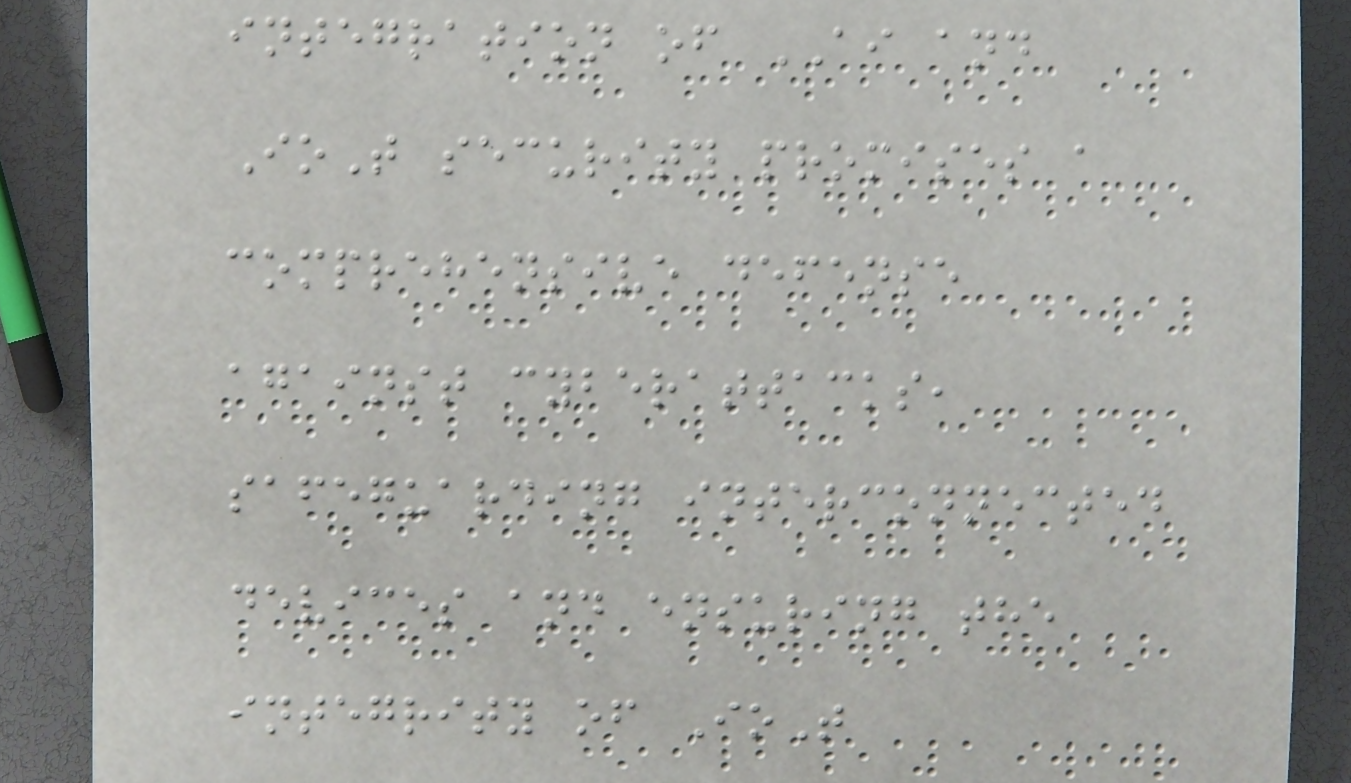integration of AI and
IoT security promises a
comprehensive defense
against cyberattacks,
safeguarding interconnected
devices and ensuring the
integrity of IoT
